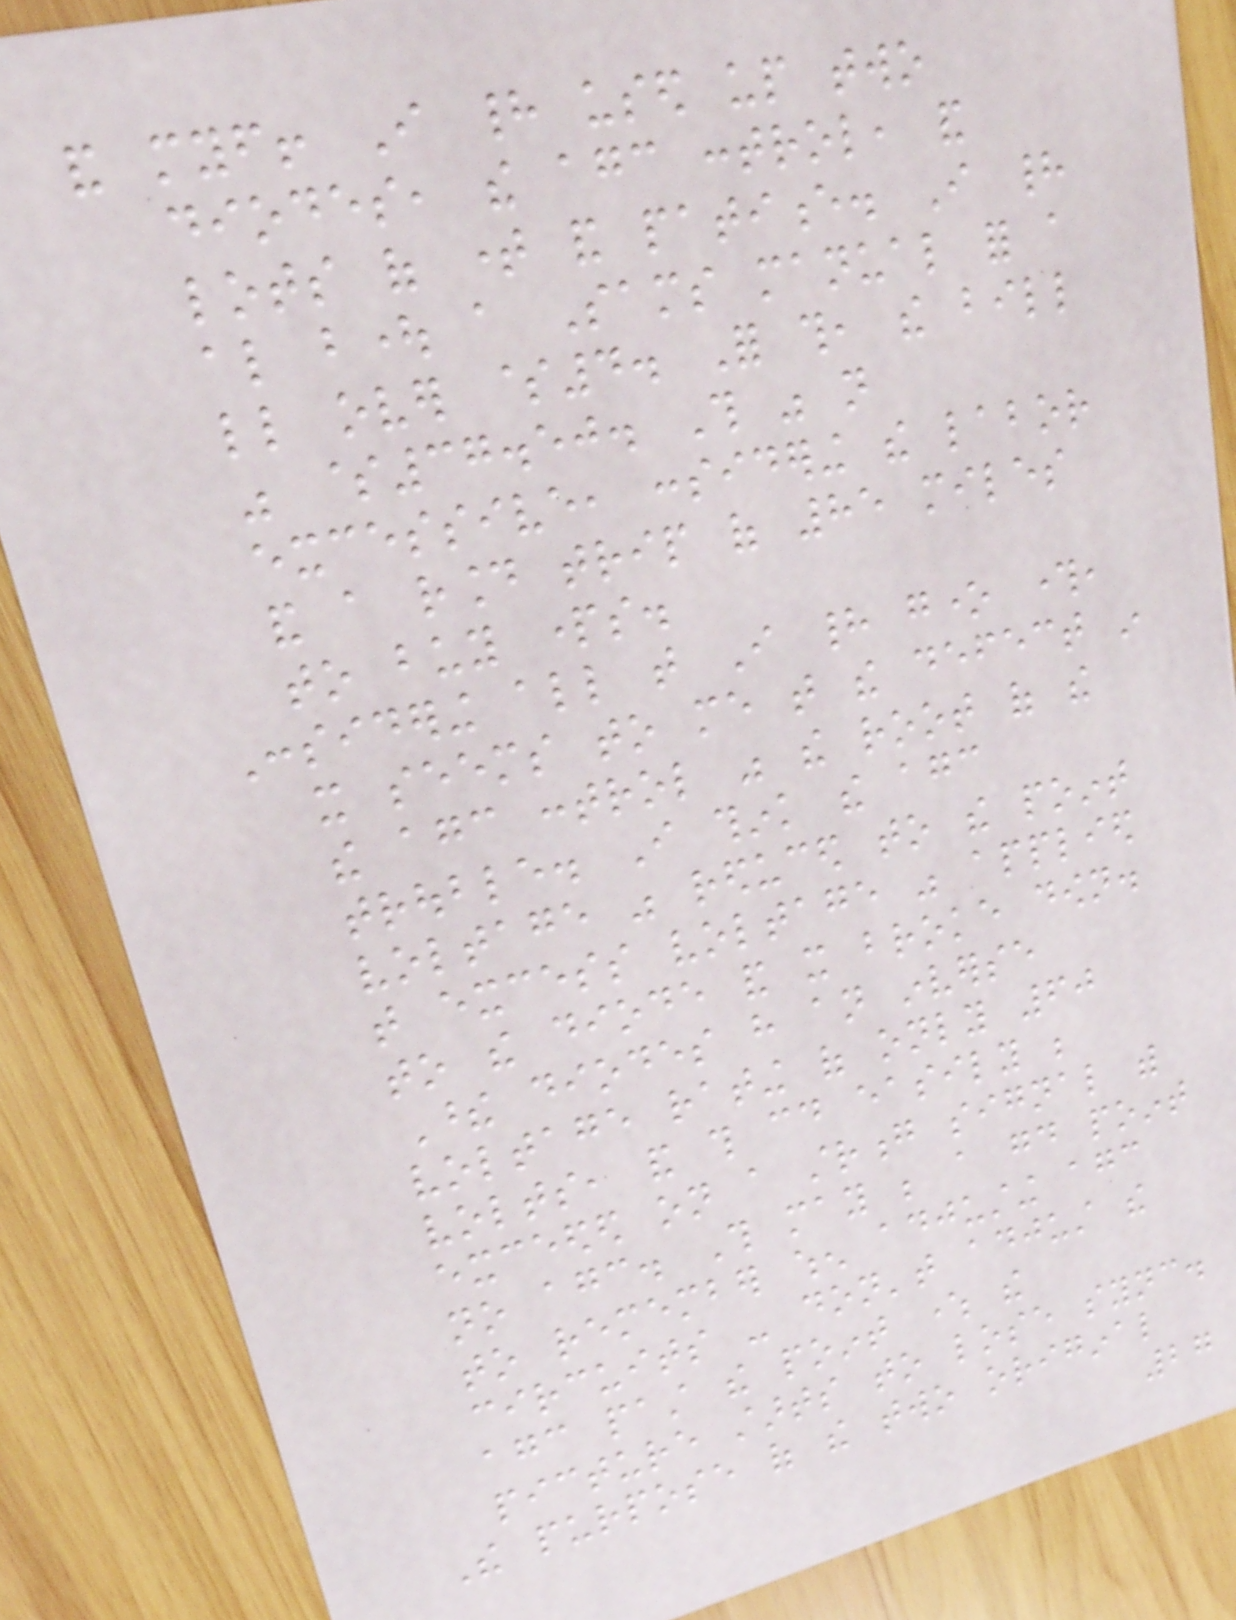and myself! I had used up two
diodes, the agc control, and
lots of time and patience. I had
also bought a Sams manual for a
little over $4. For this, the bill
was $37.50. This was not
excessive, considering the labor
and a round trip of 85 miles
to buy parts.
Considering all that I had gone through,
it seems to me that the defect in
the agc control was the root of the
trouble. I think the agc
voltage was reduced to the point
that excess voltage was applied
to the diode and it broke down.
These diodes have an inverse
voltage rating of only 60
volts, and this could easily be
exceeded on a strong signal with
no agc. This may be a good point
to remember when adjusting agc
circuits - don't adjust the
agc past the point where the
picture starts to lose sync.
The purpose of the two original
27
